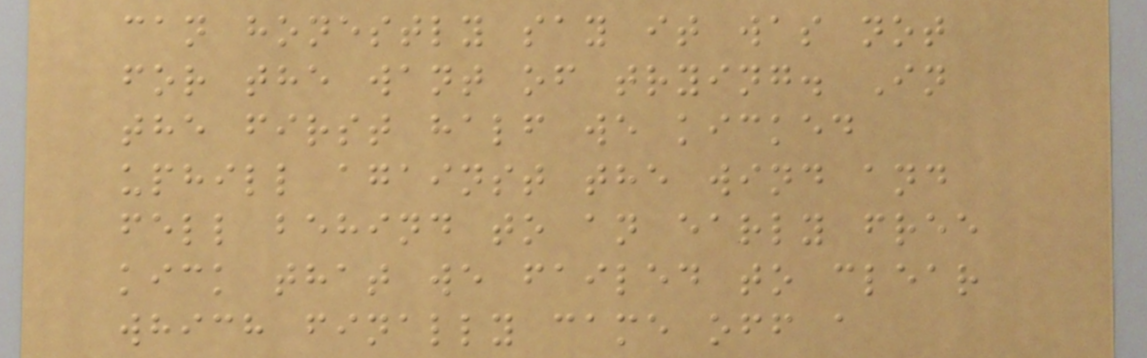can honestly say it was not
for the want of trying. In
the first half we kicked
uphill against the wind and
fell behind to an early free
kick that we failed to clear
which finally came off a
